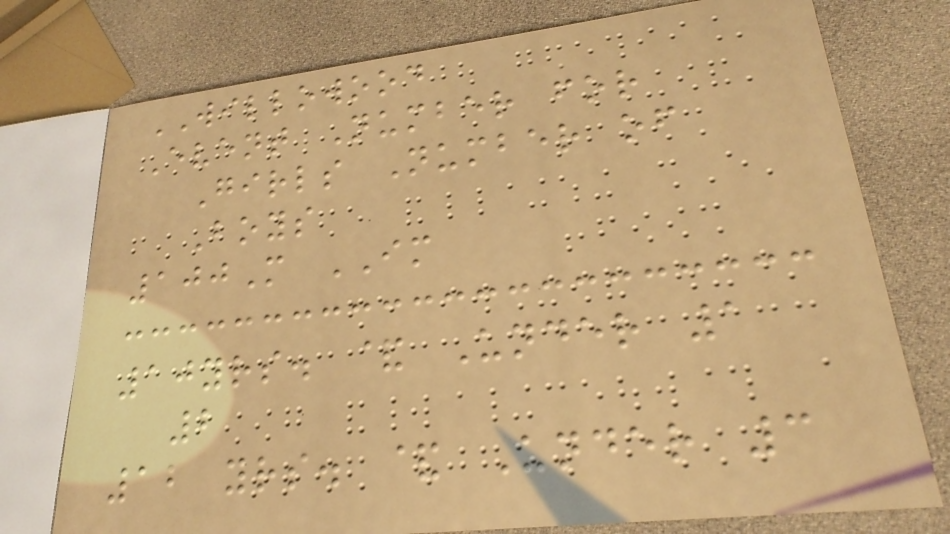WILLOWOOD
Event Number for
Girls Number of
Boys
100M IM
10yrs. & Under 1
2
12 yrs. & Under 3
